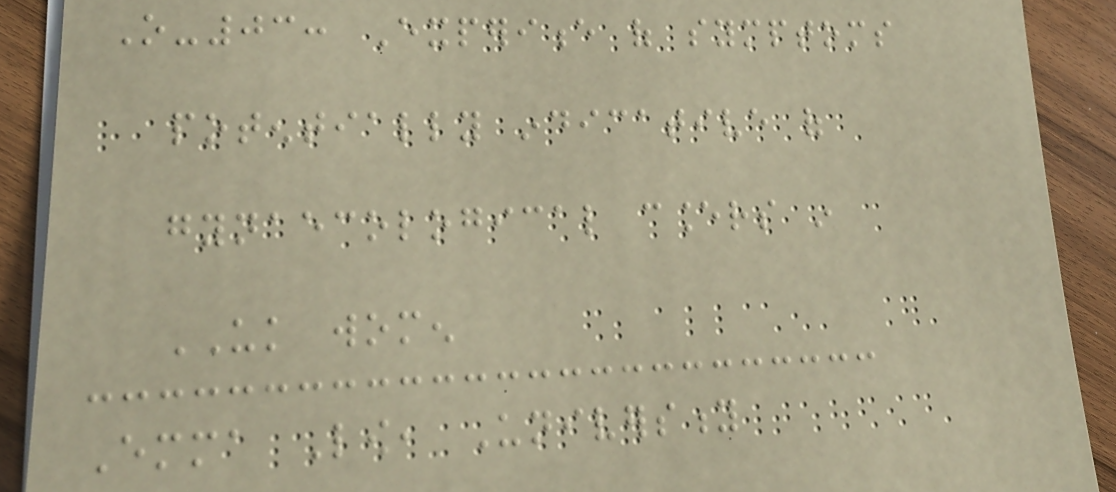O-03: Experience of symptoms
potentially indicative of
gynaecological cancers in
UK women
Emma Low, University
